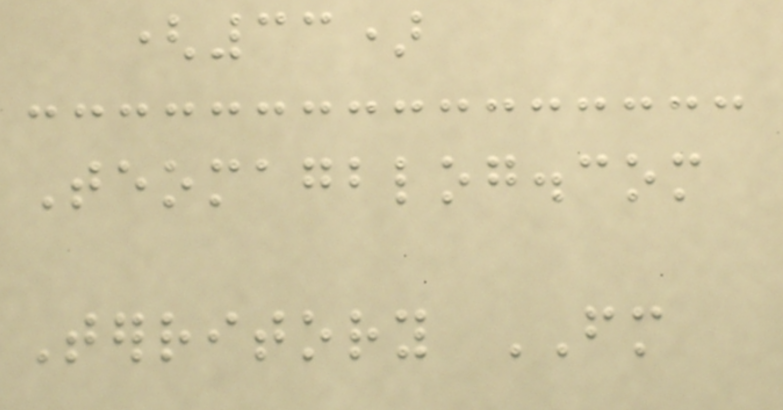(33)
Teomagblog.com
Territory FM
